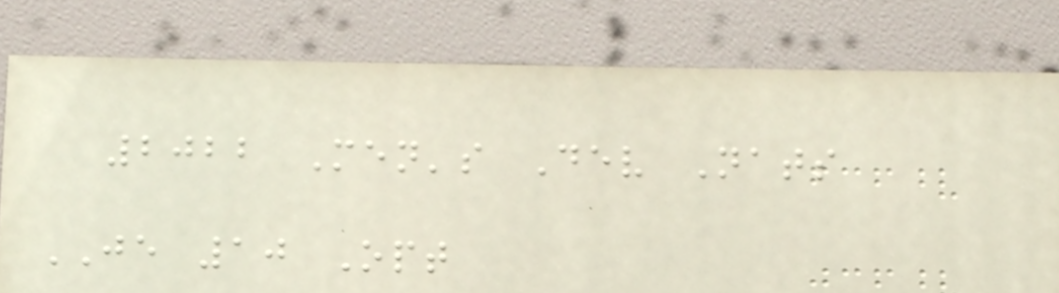2022 Men's Dev Nats
JE 10 Opt
